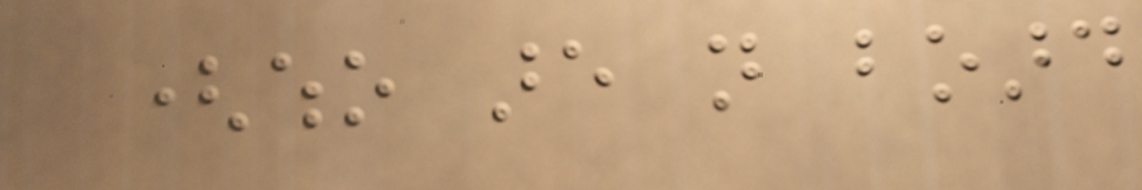(who are not board
